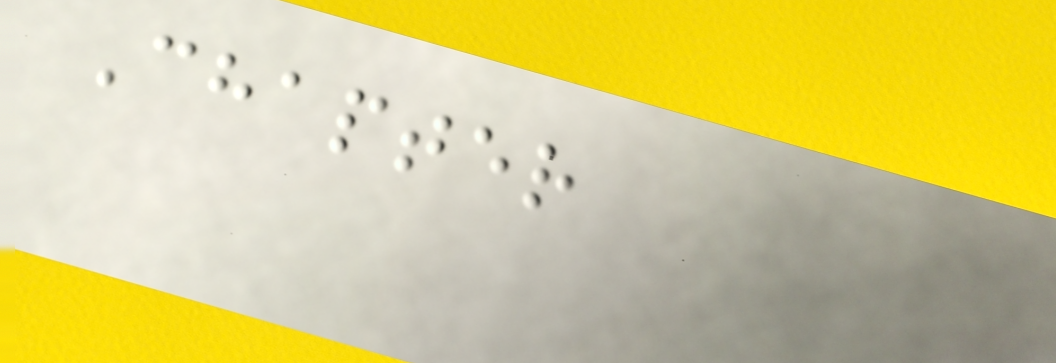Chapter
